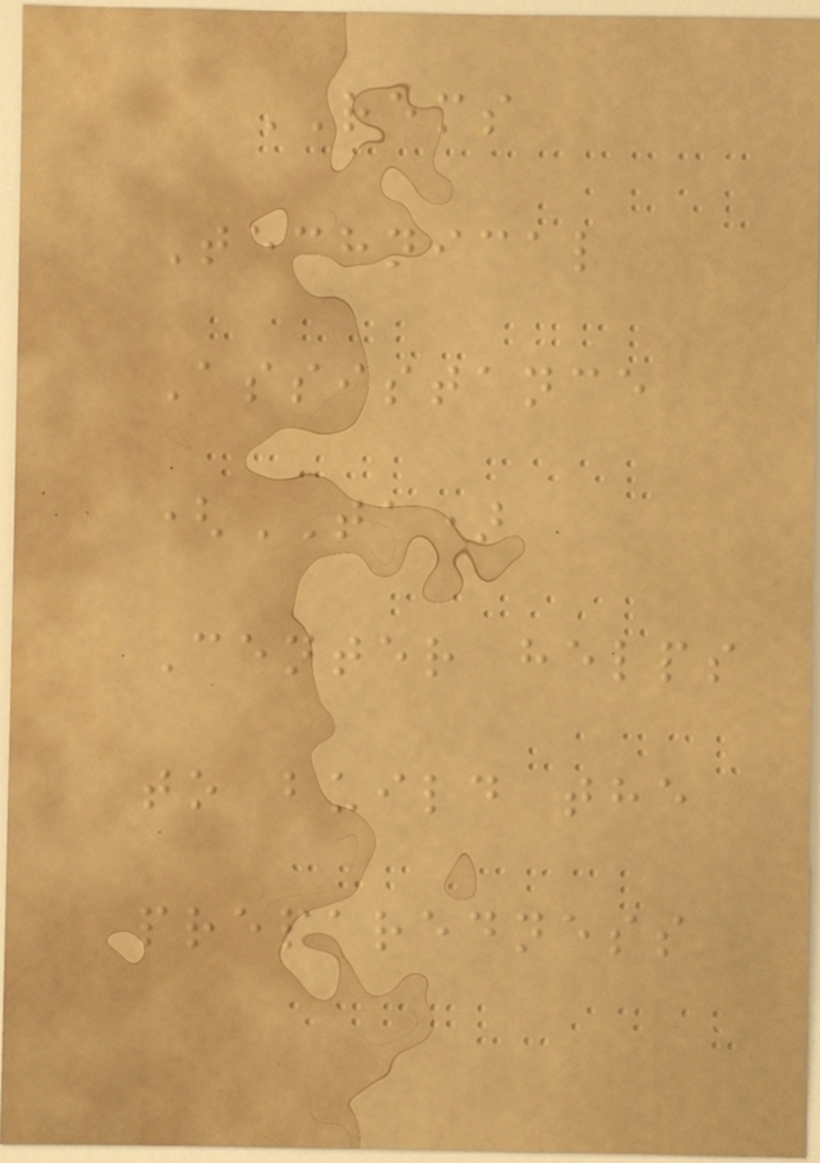REMS
Technical
Assistance
(TA)
Center helps
to build the
preparedness
